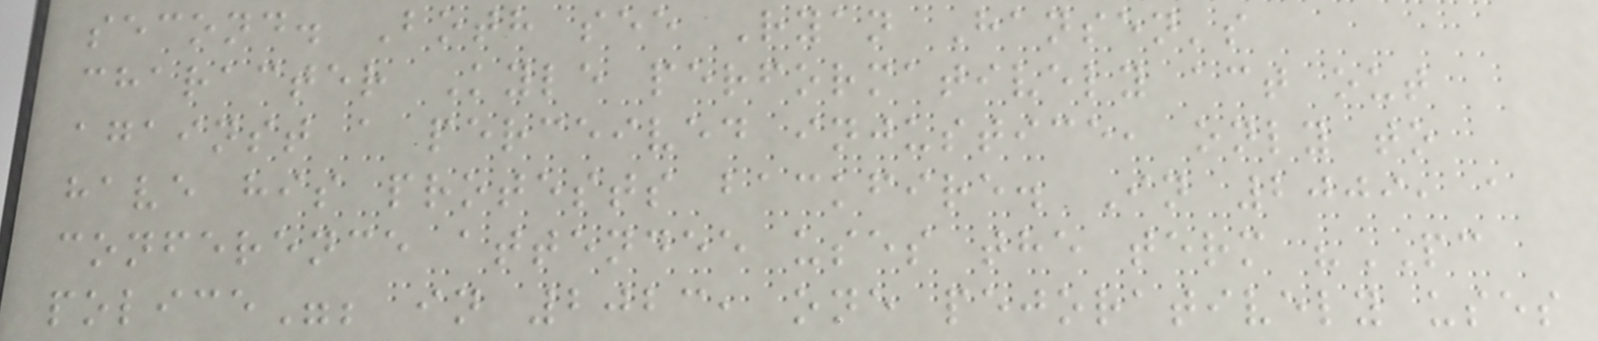second. Both see Ryan Hansen's
character Kyle performatively act out
against a perceived injustice, only to
have his protests backfire. In 2009, a
conference attendee uses the term "PC
police"; in 2023, one pejoratively uses
